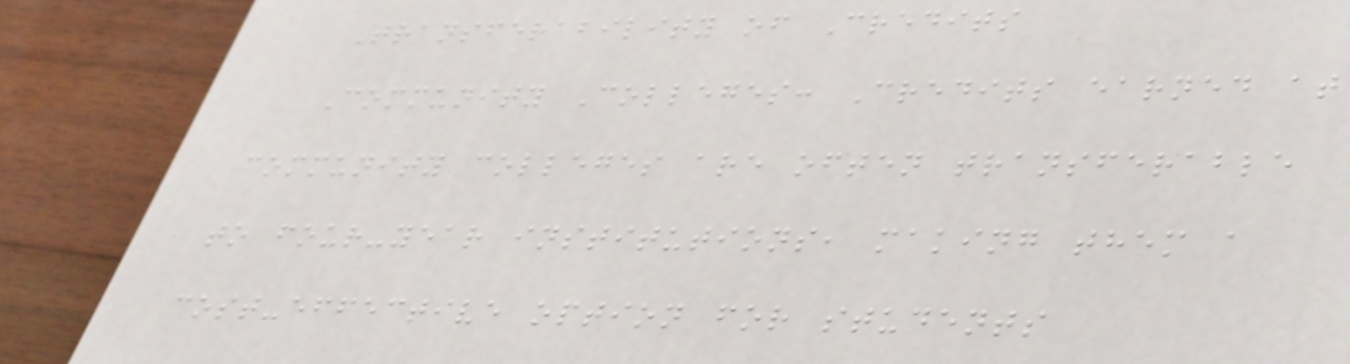Transferability of Credits
Community Colleges: Credits earned at
community colleges are often transferable
to four-year institutions, making them a
cost-effective option for students
